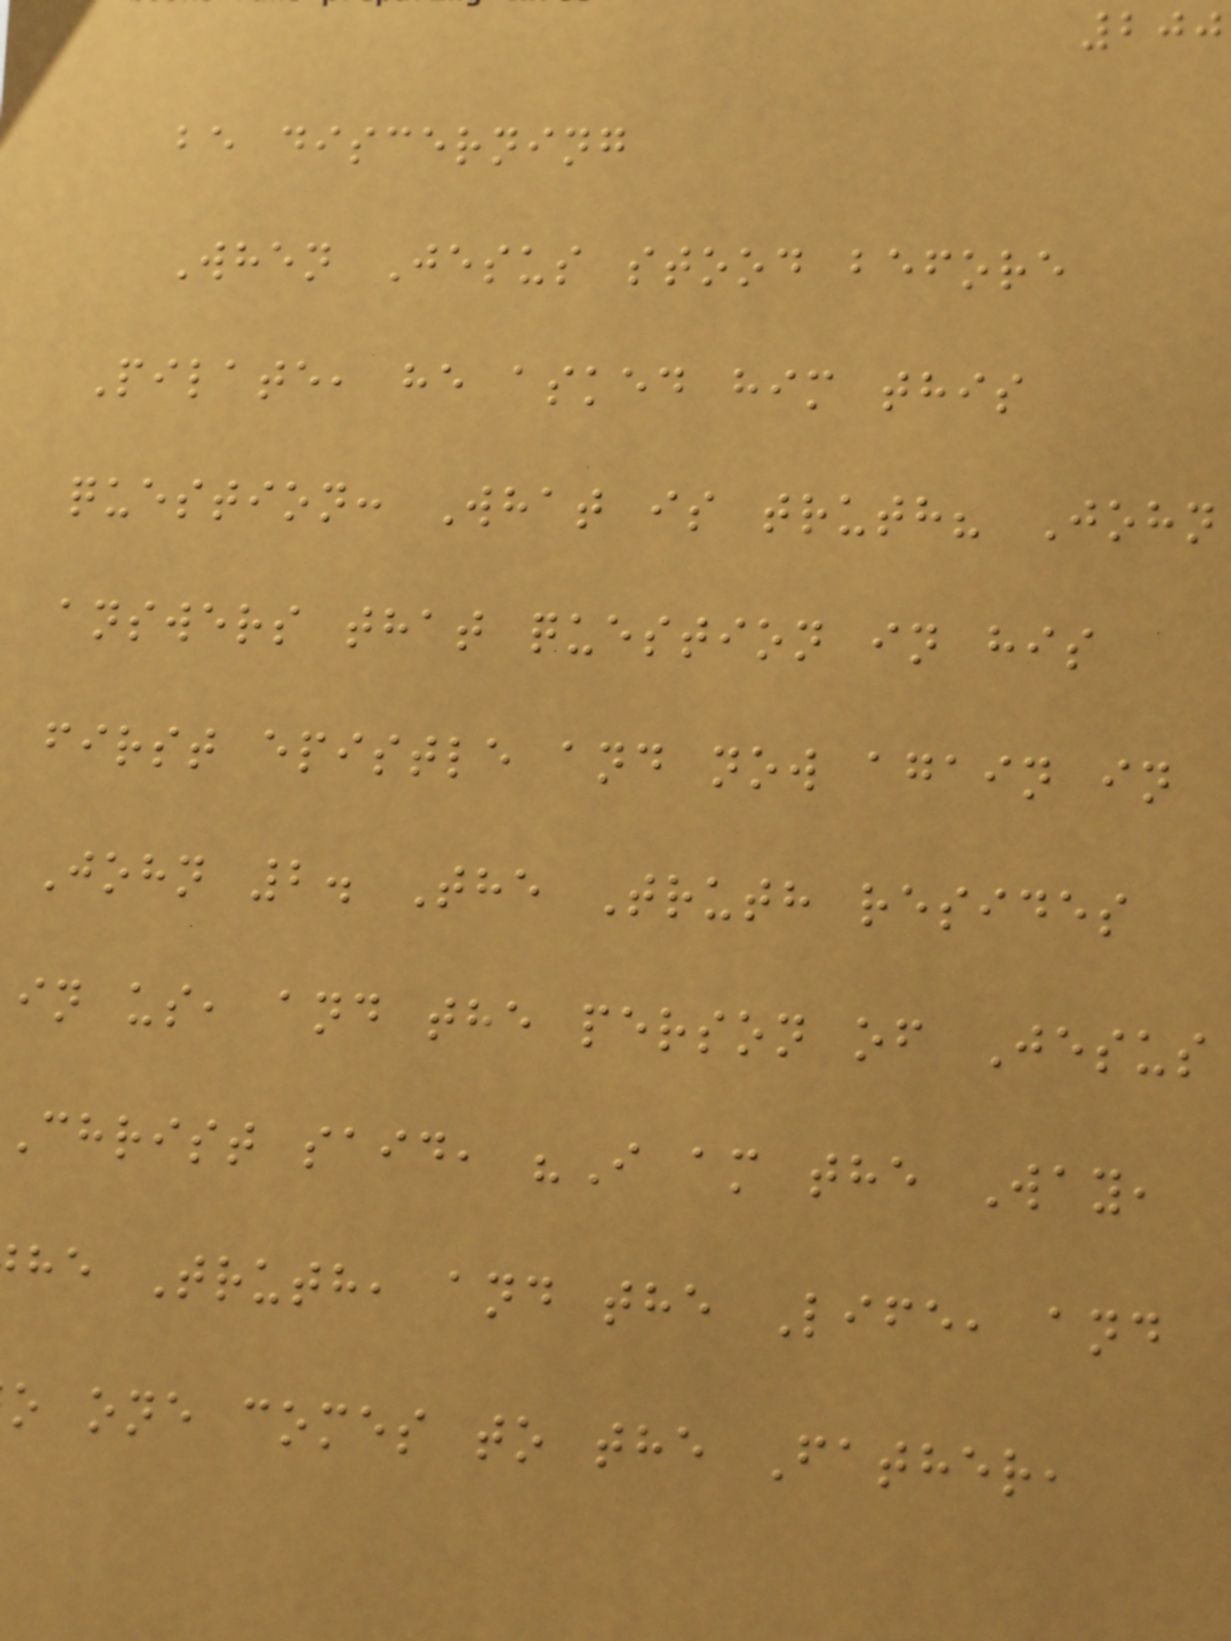200
be discerning
When Jesus stood before
Pilate, he asked him this
question: What is truth? John
answers that question in his
first epistle and now again in
John 2. The Truth resides
in us, and the person of Jesus
Christ said, "I am the Way,
he Truth, and the Life, and
o one comes to the Father,
